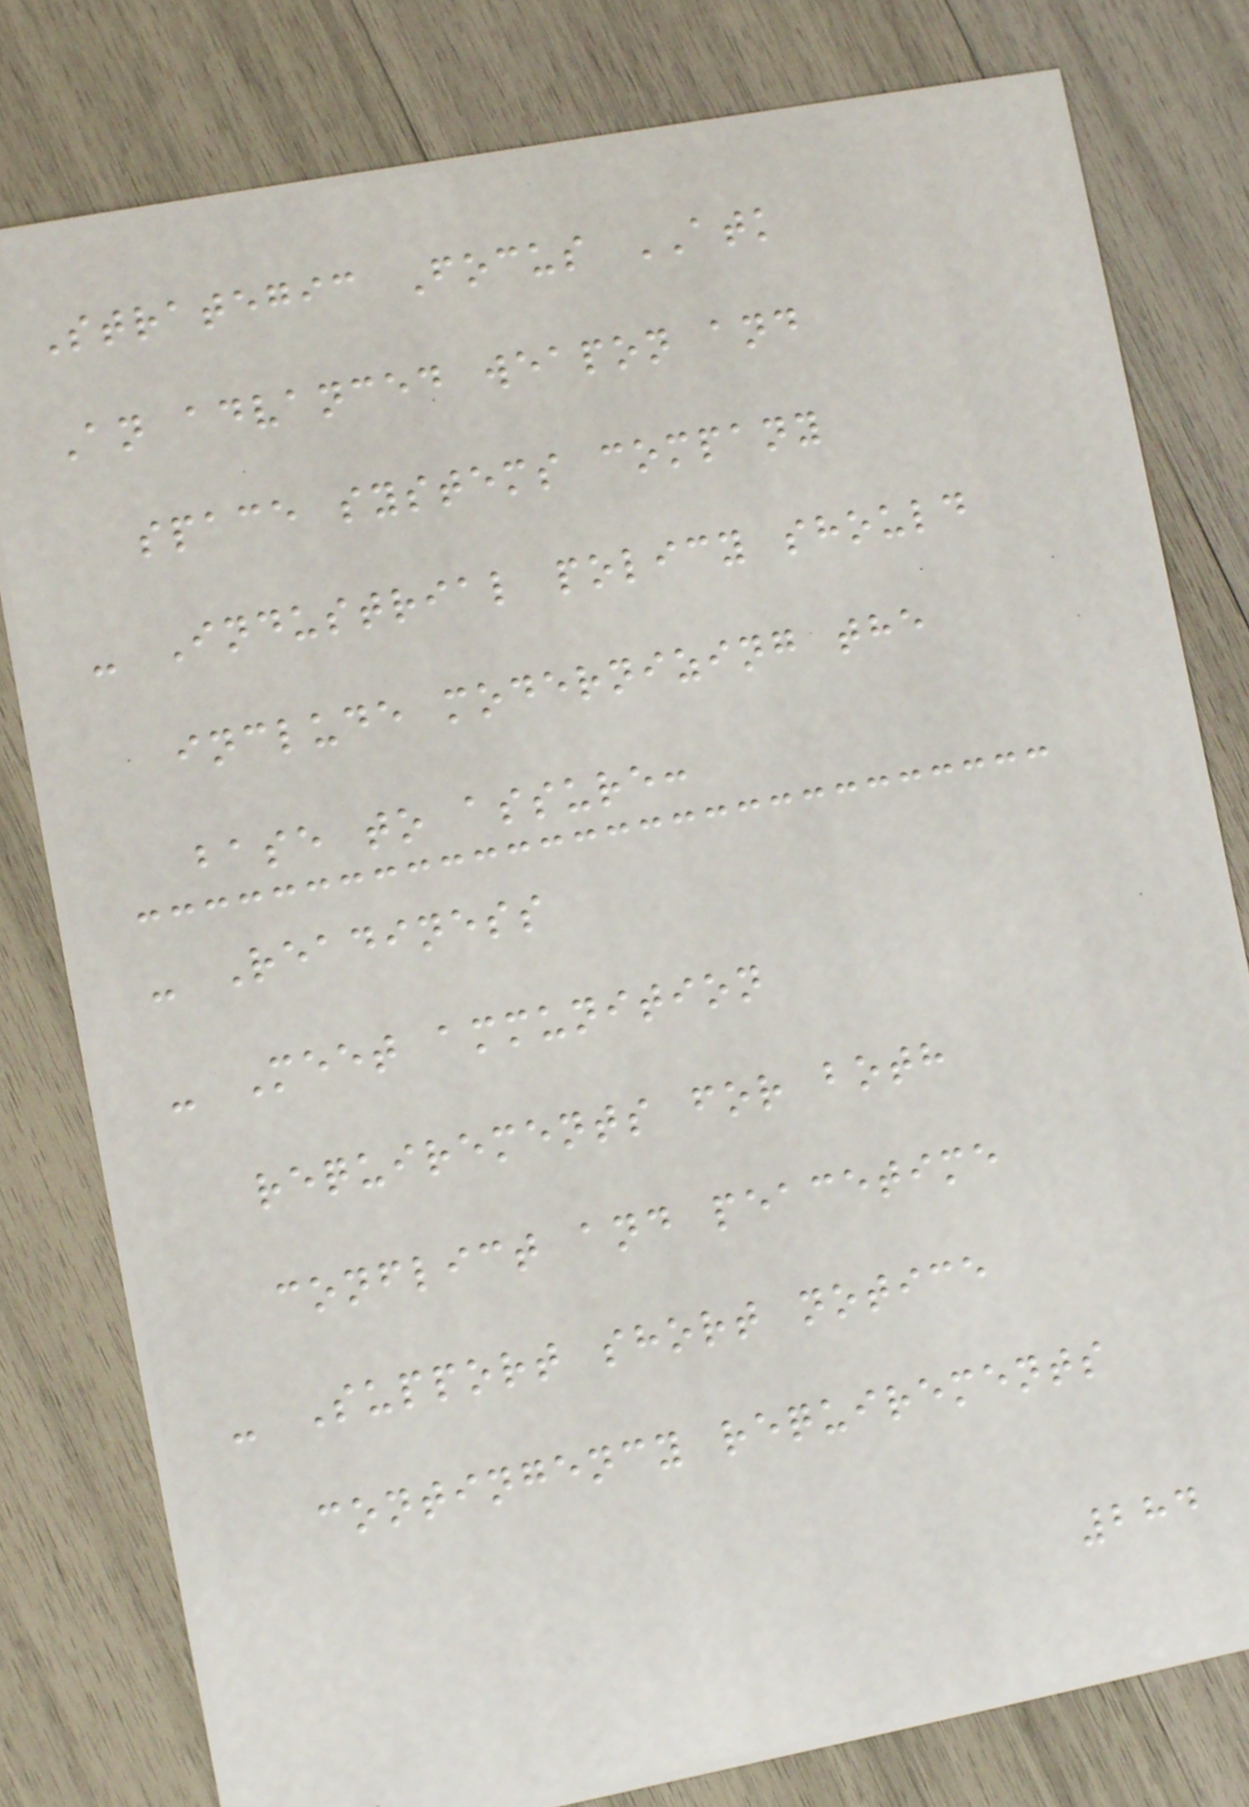Strategic Focus ATK
An advanced weapon and
space systems company
- Industrial policy should
include modernizing the
base to assure:
- Readiness
- Meet ammunition
requirements for both
conflict and peacetime
- Support short notice
contingency requirements
284
